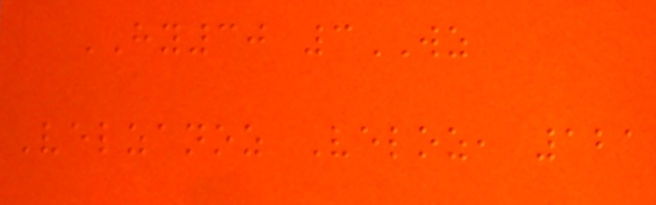HY30 3WZ
Velzanoz Veloz, 121
